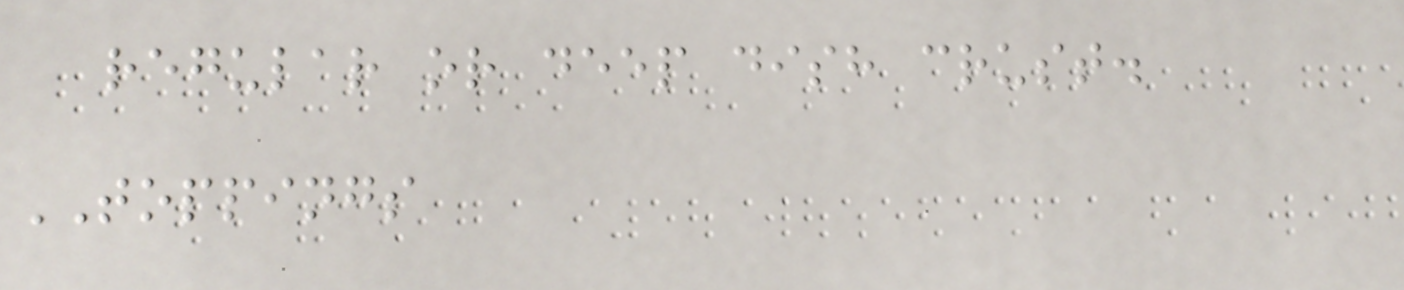regular or deep dish crust.
TOPPINGS
